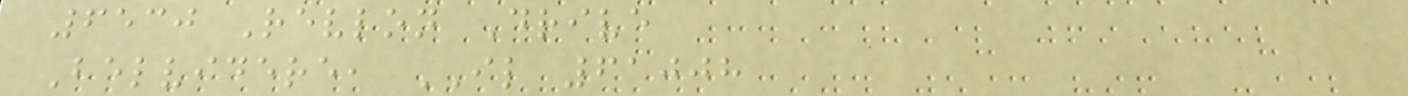6530 Revlon Drive
Belvidere, IL 61008
